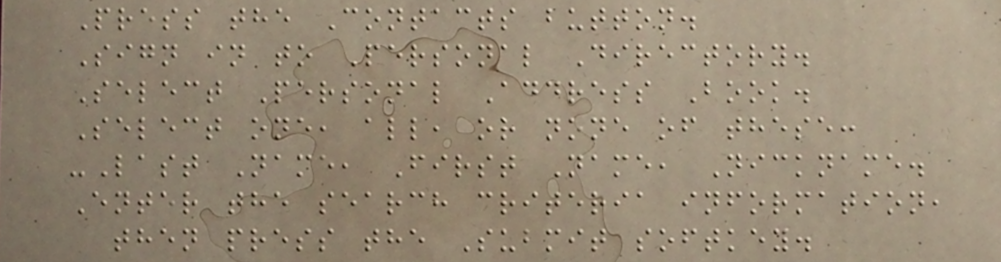Press the Contacts button.
Sign in to Personal Directory.
Select Personal Address Book.
Select one, all, or none of these:
-Last Name, First Name, Nickname.
Enter the search criteria information,
then press the Submit softkey.
